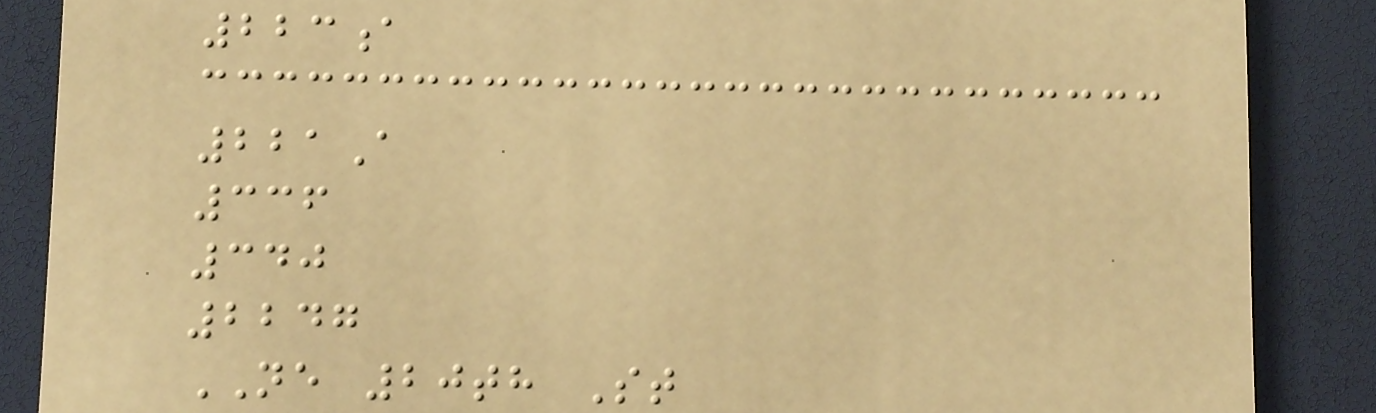223a
221A
336
340
2247
NE 20th St
